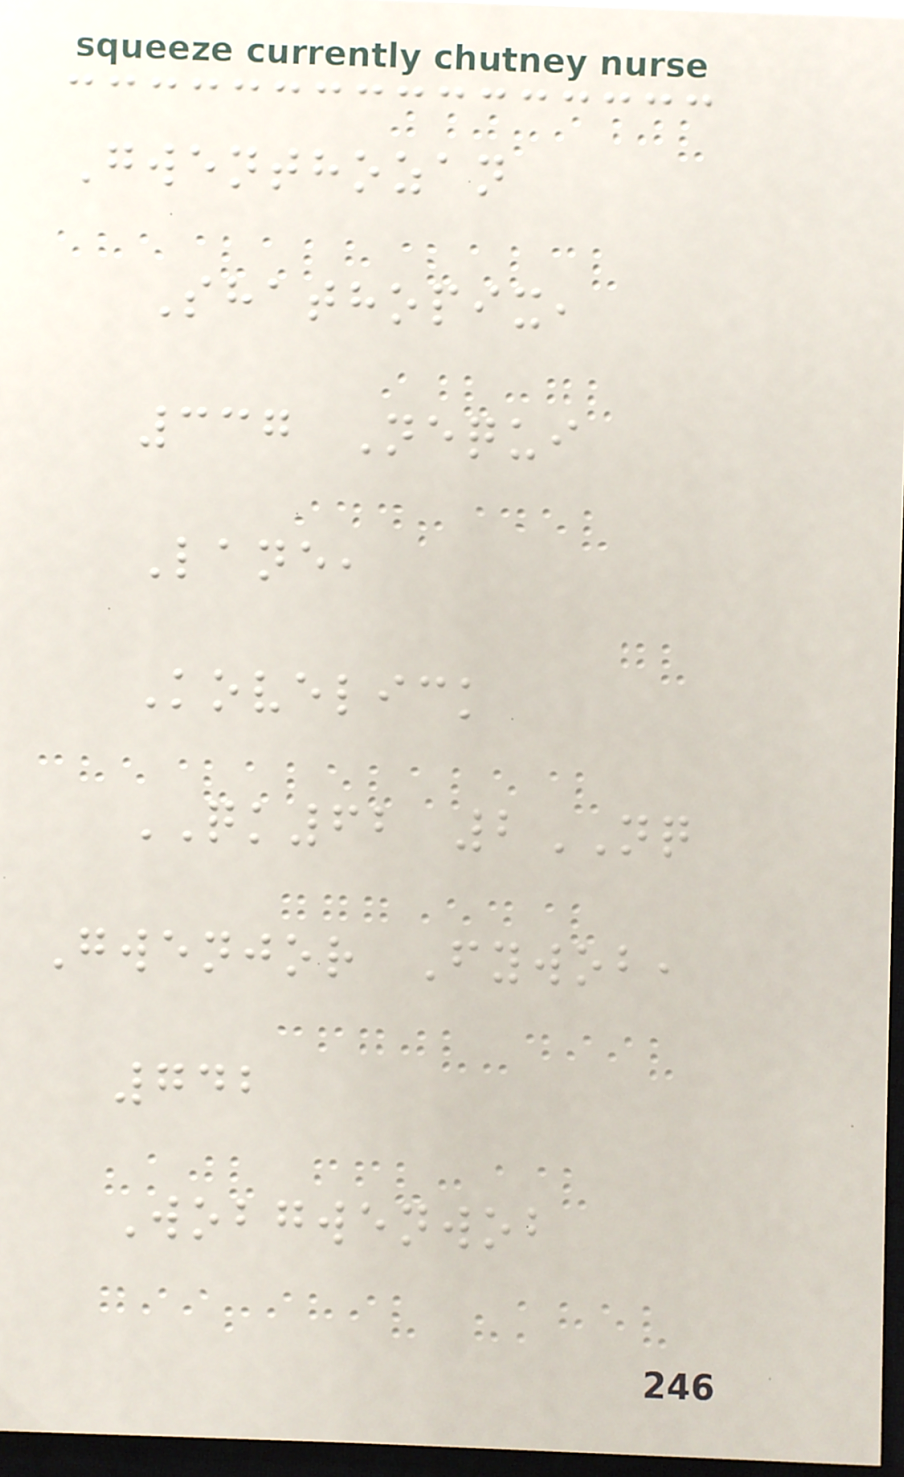Gwenthozan
Shathopix,
337 Nequi
Lane,
Kovelick
QK62 2NQ
Gwenjor Fywob,
742
Wobgwenwob
